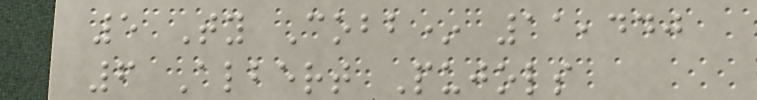5 Ty Cobb* 11,440
6 Albert Pujols
